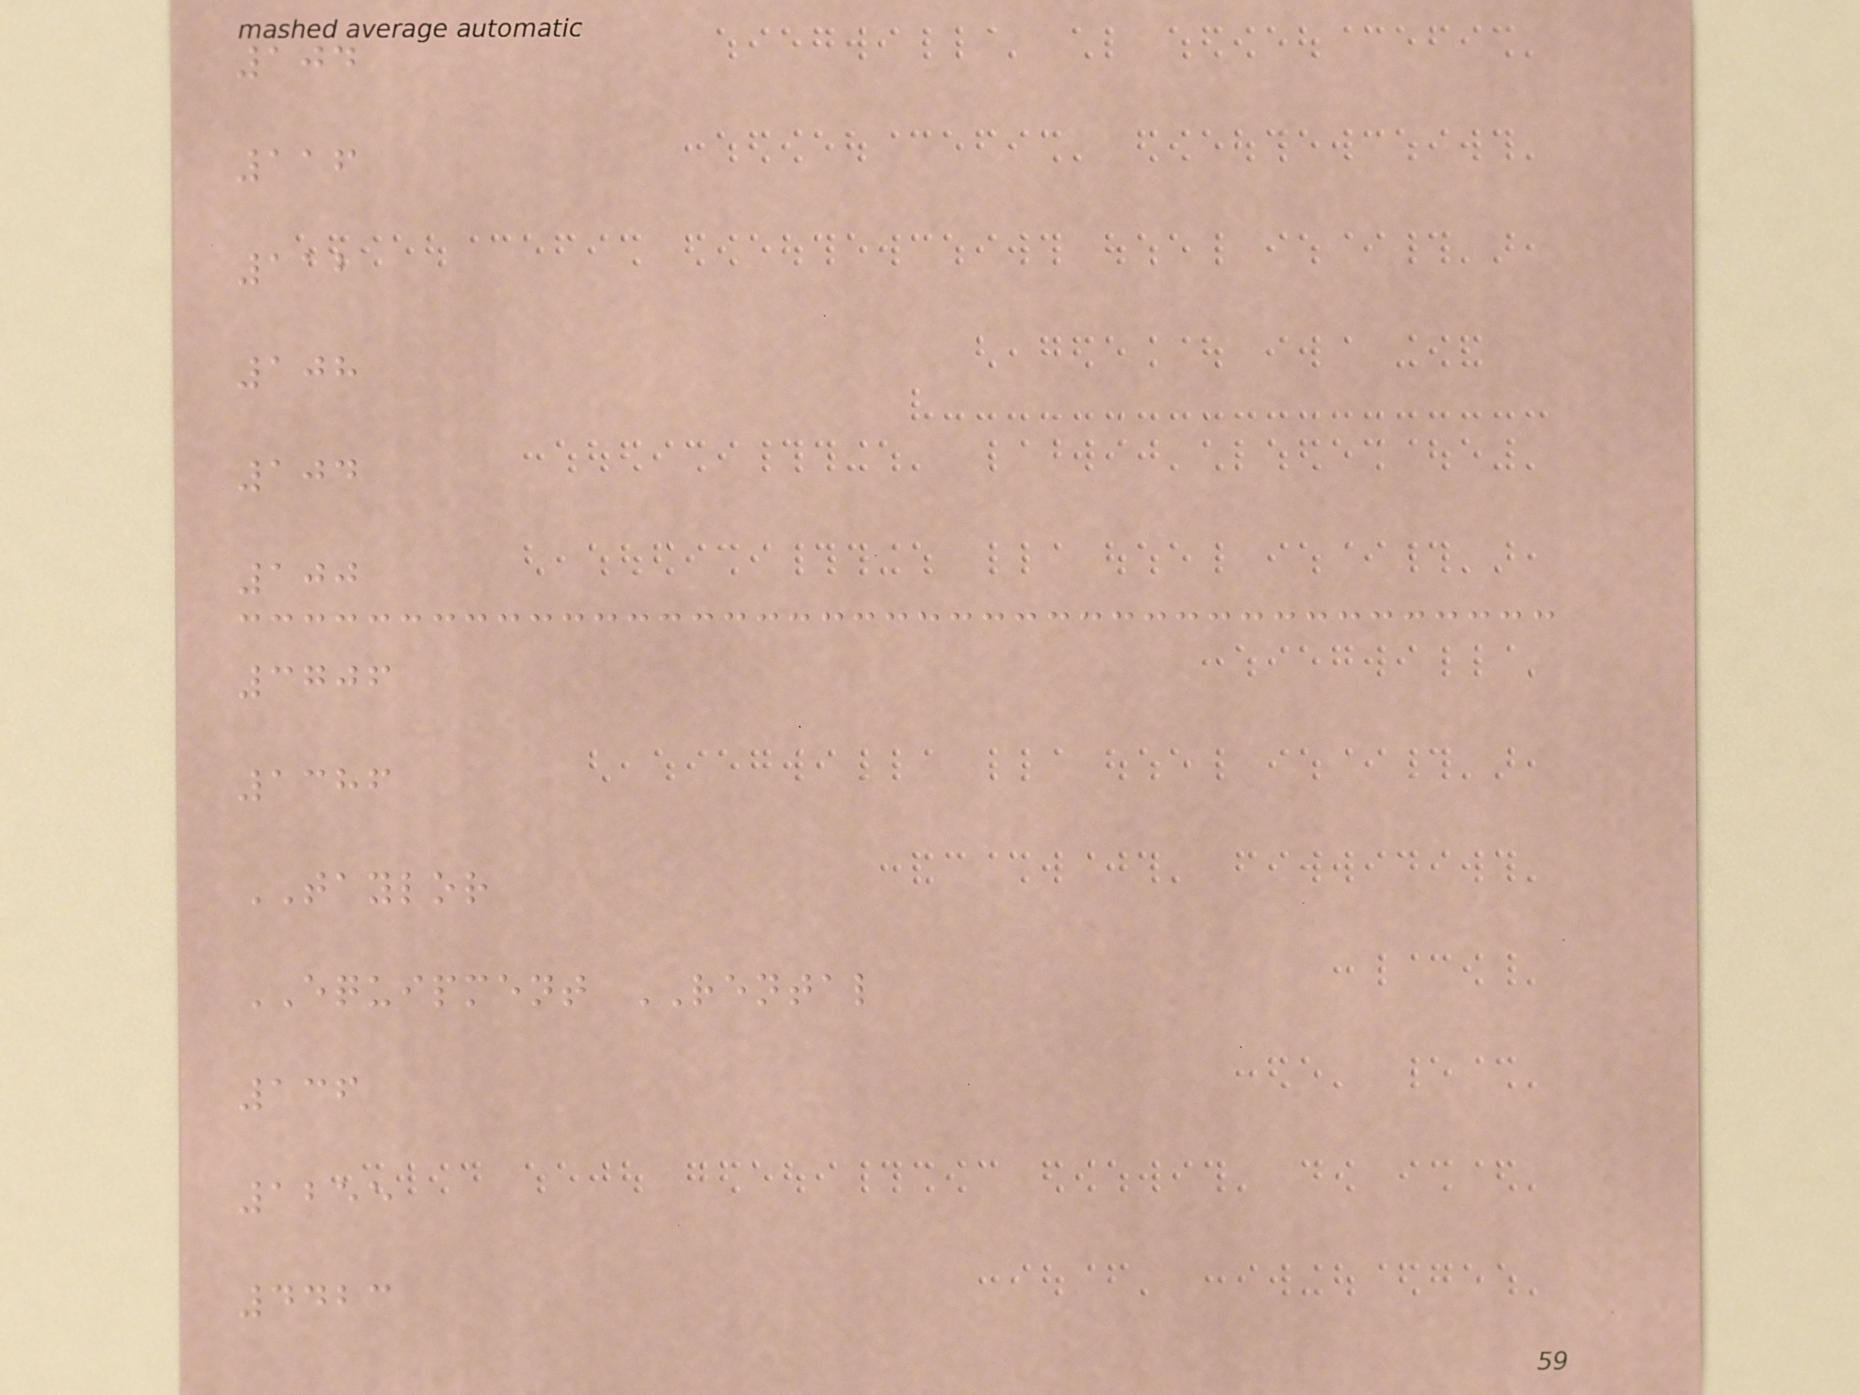104
116
112
108
104
100
3706
1386
TAYLOR
EQUIPMENT RENTAL
136
1255
4423
